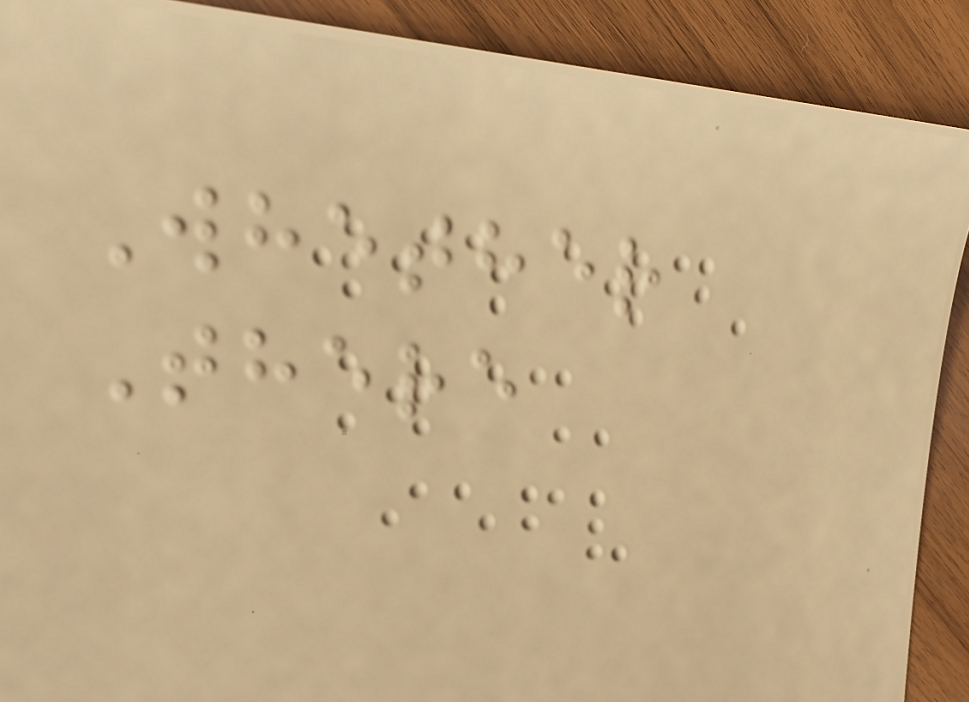Whether
There
